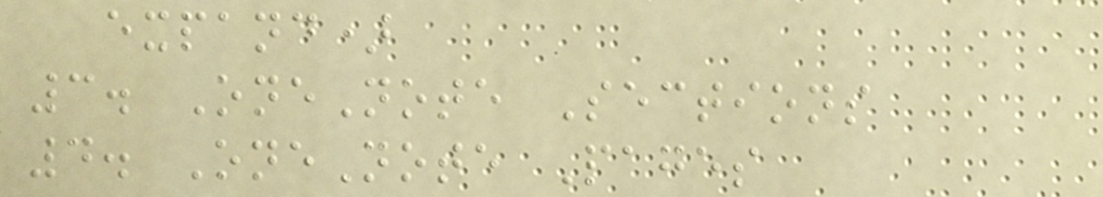expand)
3. OneNote Sections
4. OneNote Pages
